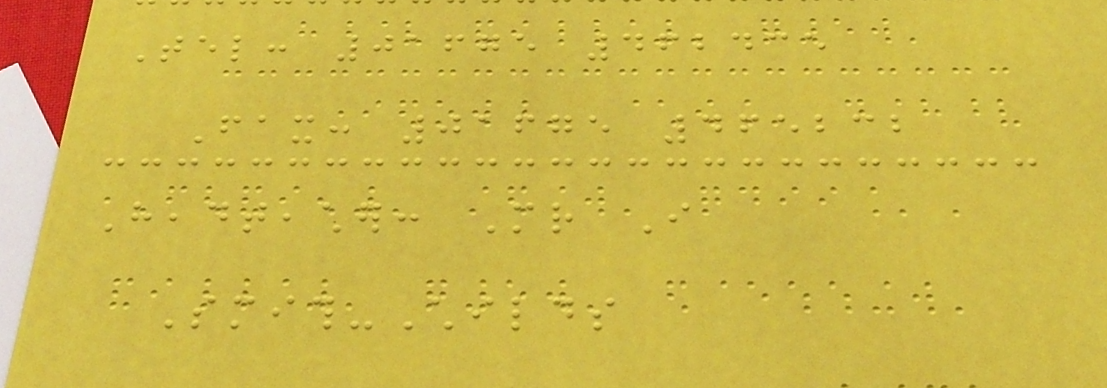Tel: 01675 462435
Fax: 01675 465232
Headteacher: Mr I
Smith-Childs
